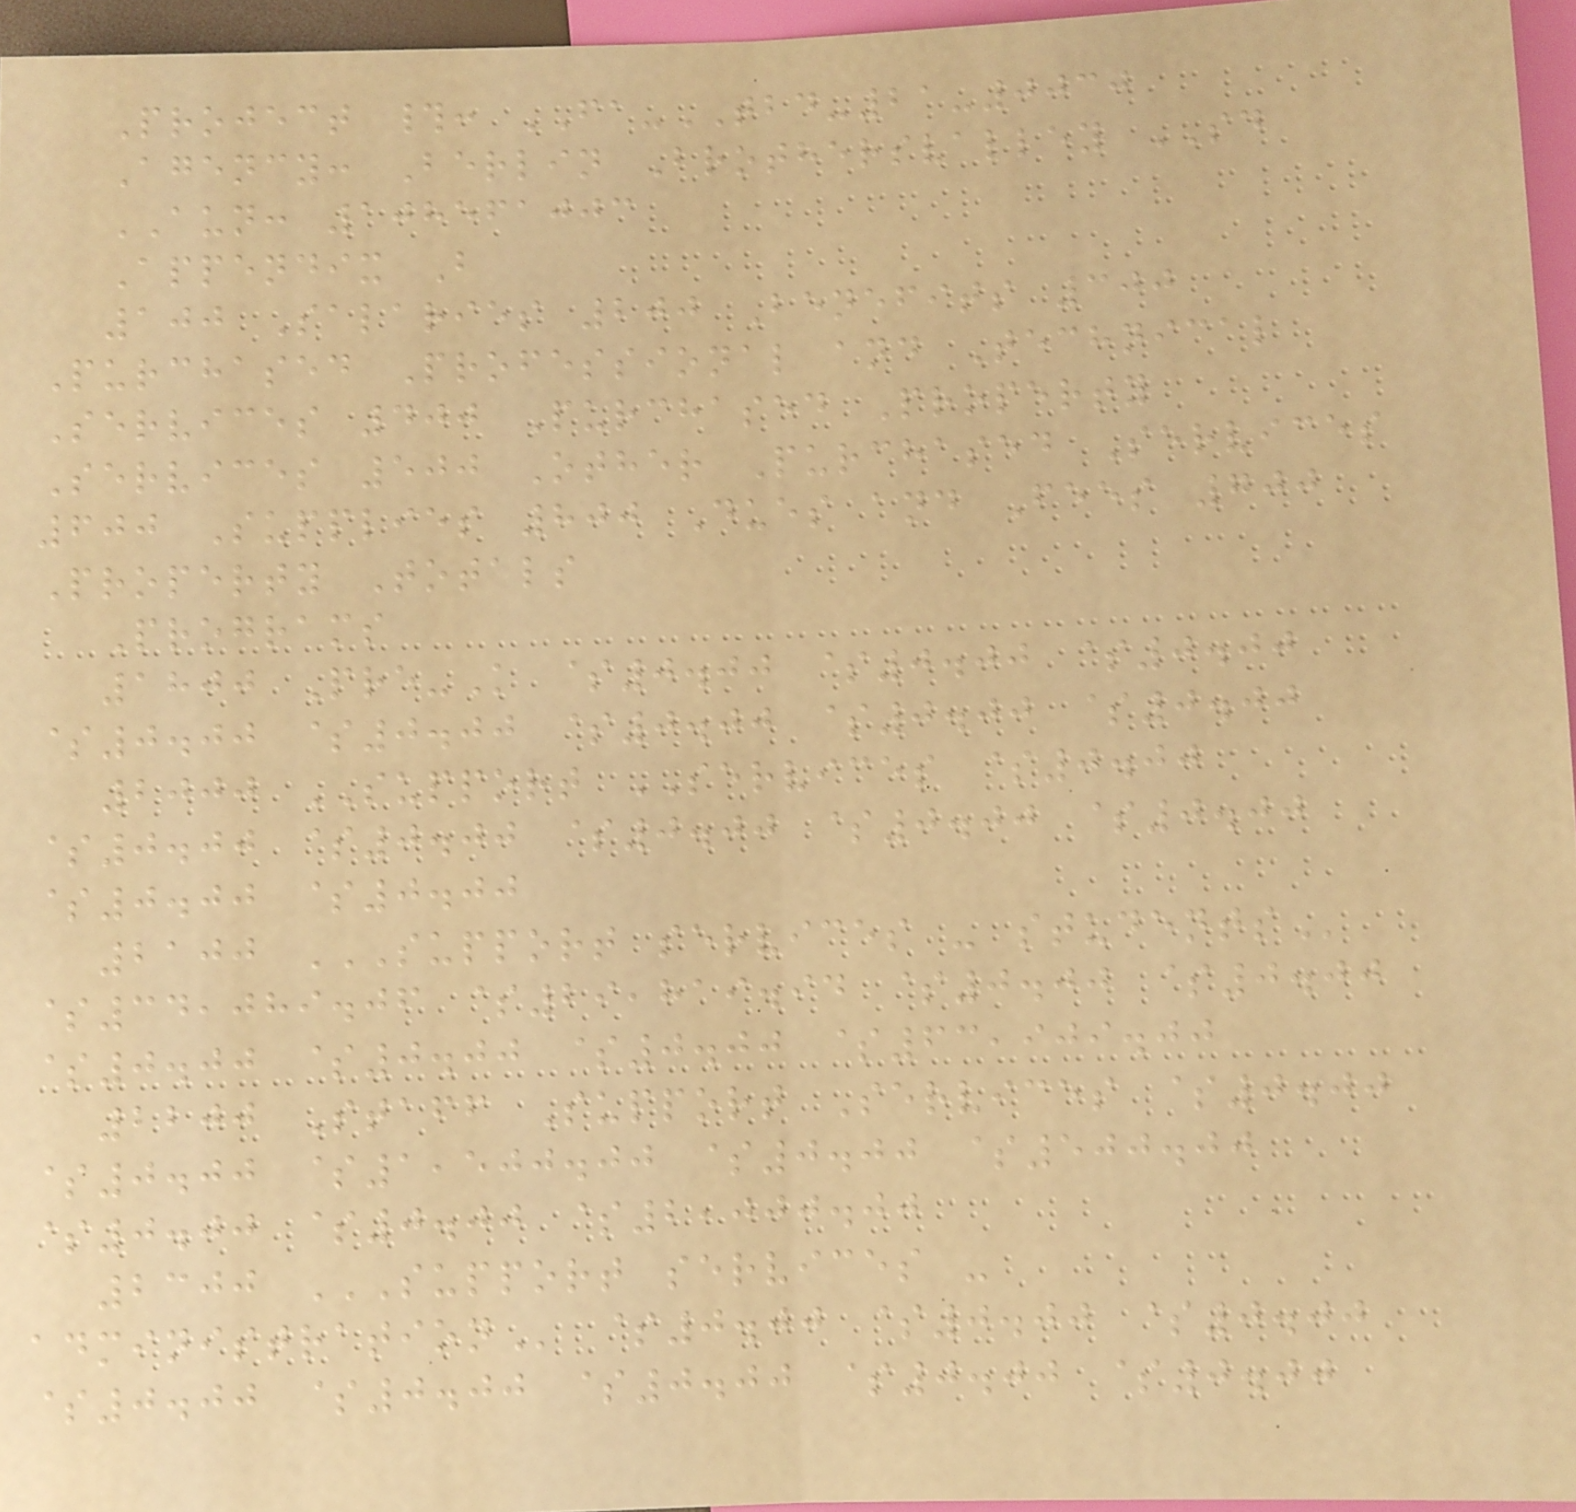Project #: FA-TBD-21-0030
Agency: Berlin Brothersvalley SD
AUN: 108561003
Appendix B
100 Salaries 200 Benefits 300
Purchased Professional and Technical
Services 400 Purchased Property
Services 500 Other Purchased Services
600 Supplies 800 Dues and Fees 700
Property Totals
Programs
1800 Pre-K $0.00 $0.00 $0.00
$0.00 $0.00 $0.00 $0.00 $0.00
2000 SUPPORT SERVICES $0.00
$0.00 $0.00 $0.00 $0.00 $0.00
$0.00 $0.00
2100 SUPPORT SERVICES - STUDENTS
$34,089.06 $29,819.94 $0.00 $0.00
$0.00 $0.00 $0.00 $63,909.00
2200 Staff Support Services $0.00
$0.00 $1,500.00 $0.00 $500.00
$0.00 $0.00 $2,000.00
2300 SUPPORT SERVICES -
ADMINISTRATION $0.00 $0.00 $0.00
$0.00 $0.00 $0.00 $0.00 $0.00
